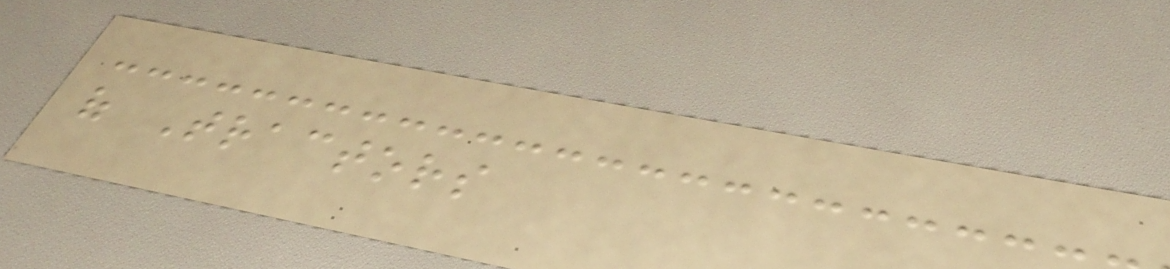of Tractors
